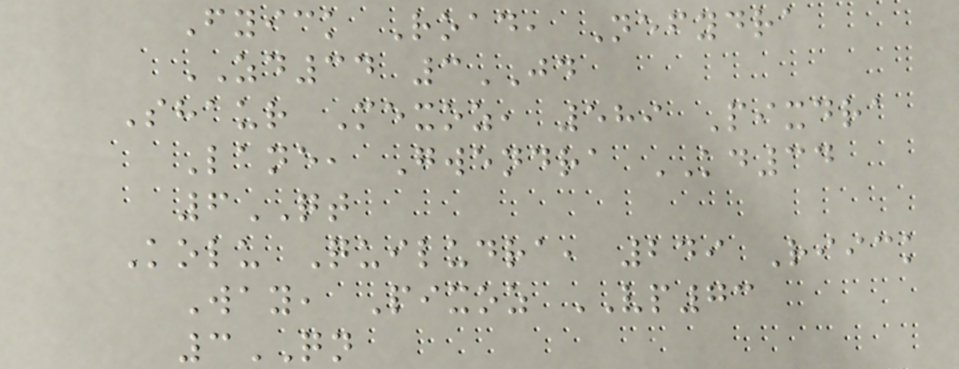Fyick Road, Nefydra
ZD34 3JD
Shaur Mexoz, 589 Pixdra
Lane, Gwendra KD34
6QT
Kolu Quiludra, 249 Riick
Way, Pixoz VP73
3QN
